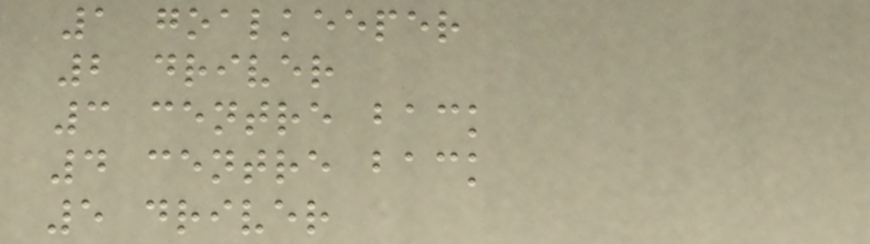1 goalkeeper
2 driver
3 centre back
4 centre back
5 driver
